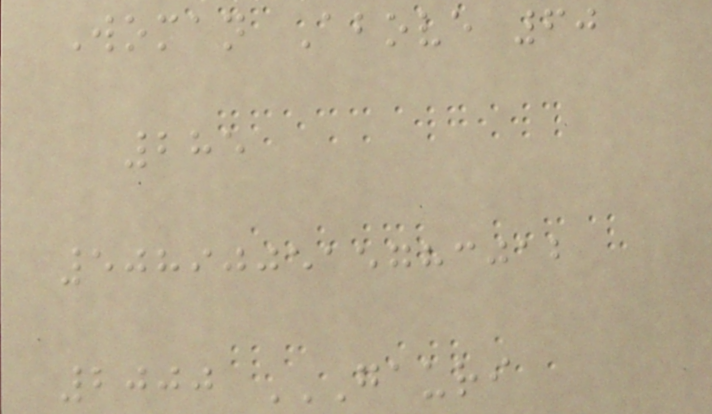Woman Above 60
285
508900515783012
2000 GAURI
